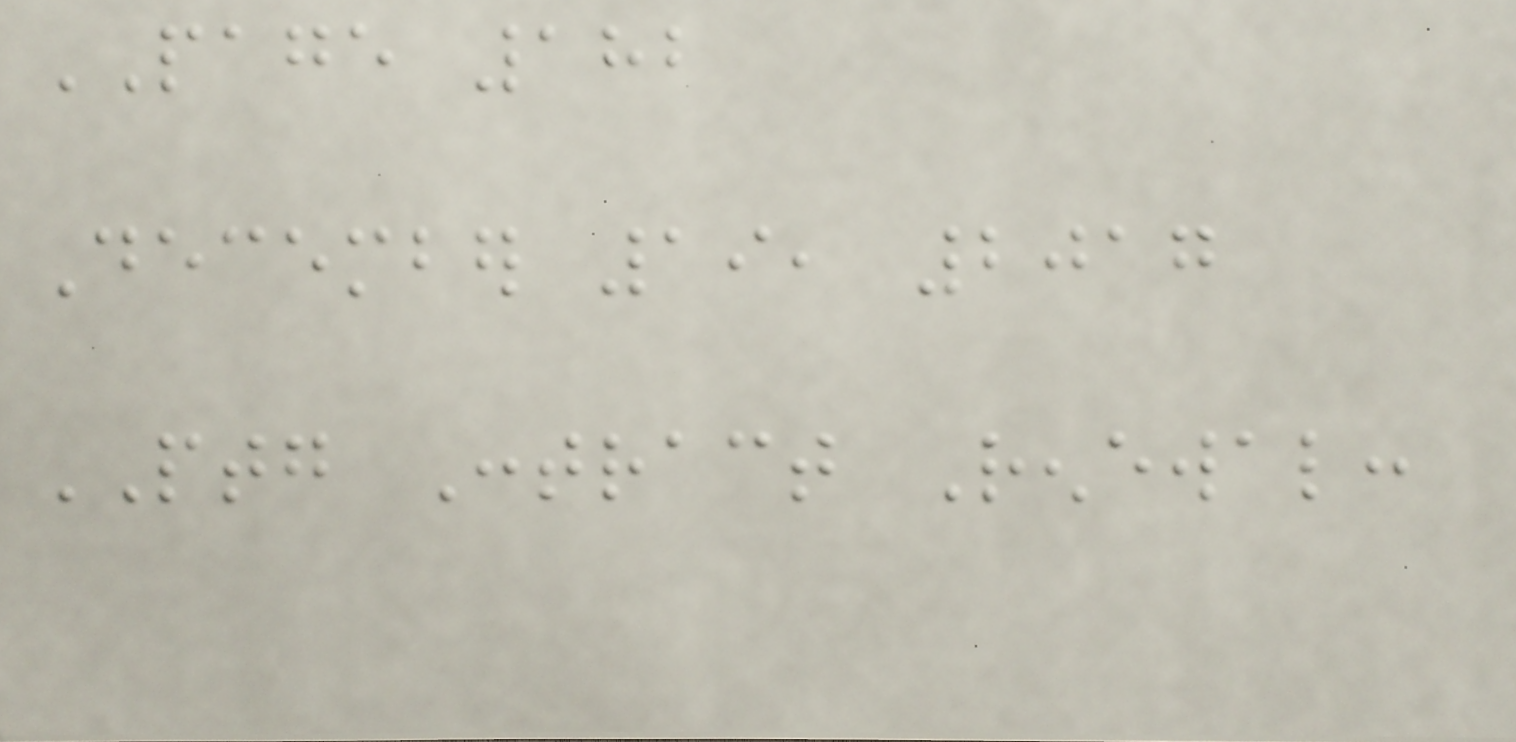PAGE 182
December 19, 2017
PTG Contract Renewal:
